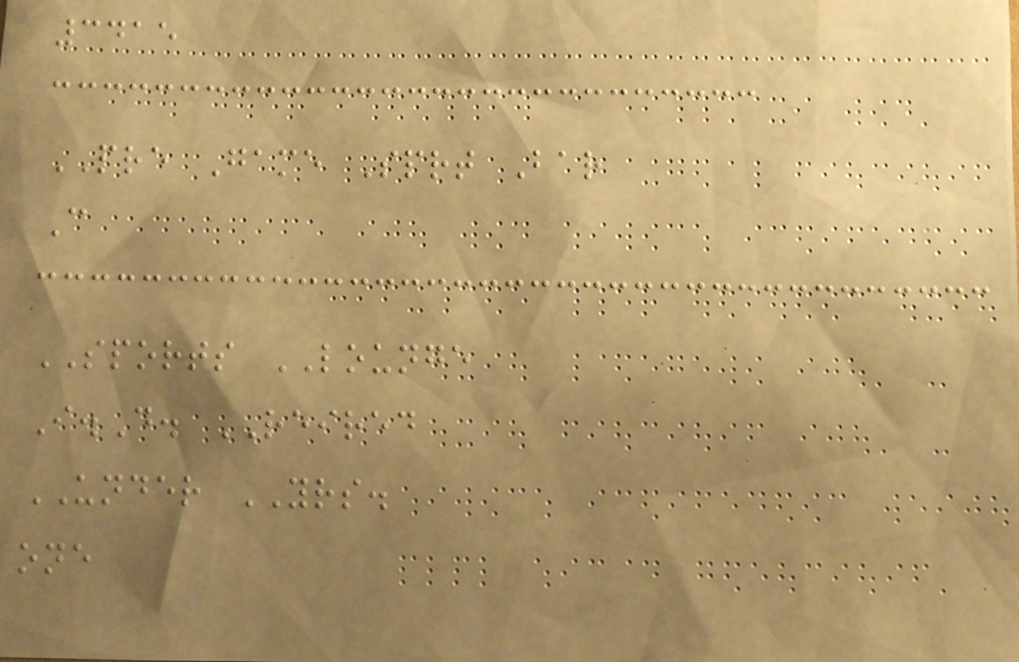3415
PRE Game Sprt Bar
C
SPORTS LOUNGE
I.D. REIRED
UNDER YRS.
one
